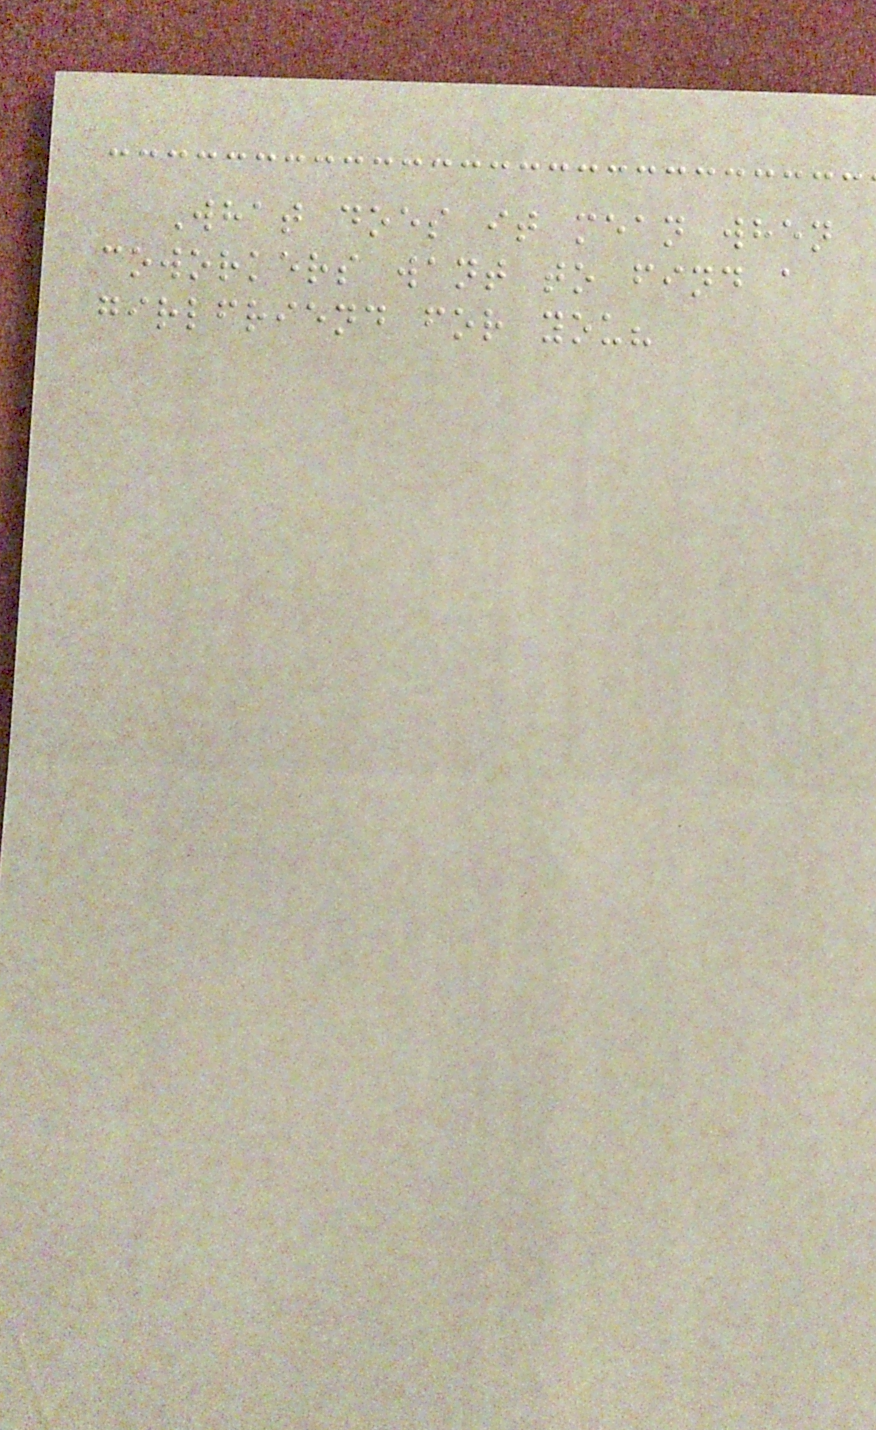What does it mean when
coworkers want to find a
girlfriend for you?
